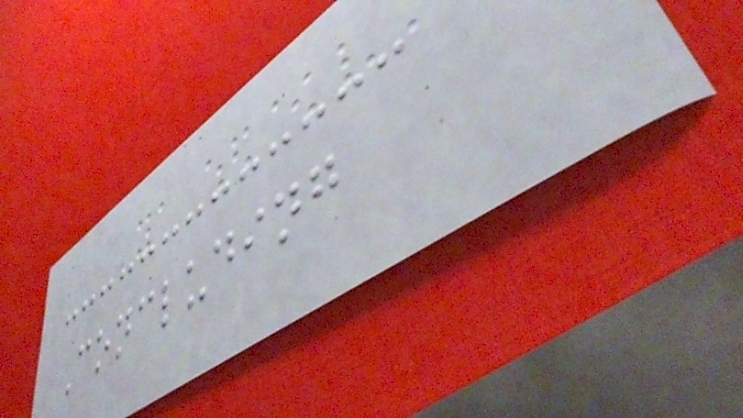Concluding
